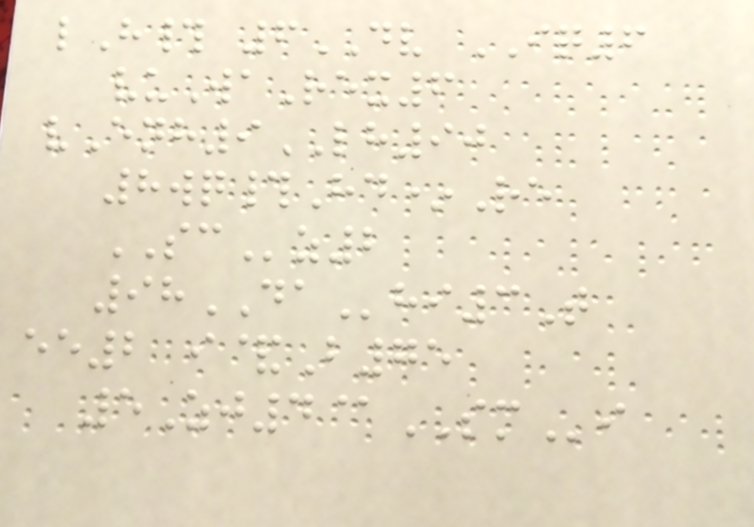lH# 6DV IQ6
vuWaRex6
vEnh9LH90
8wq#Hd*Re
SCz2
98DAhi3T
ee2 i&B75
5Zj4@SMi
